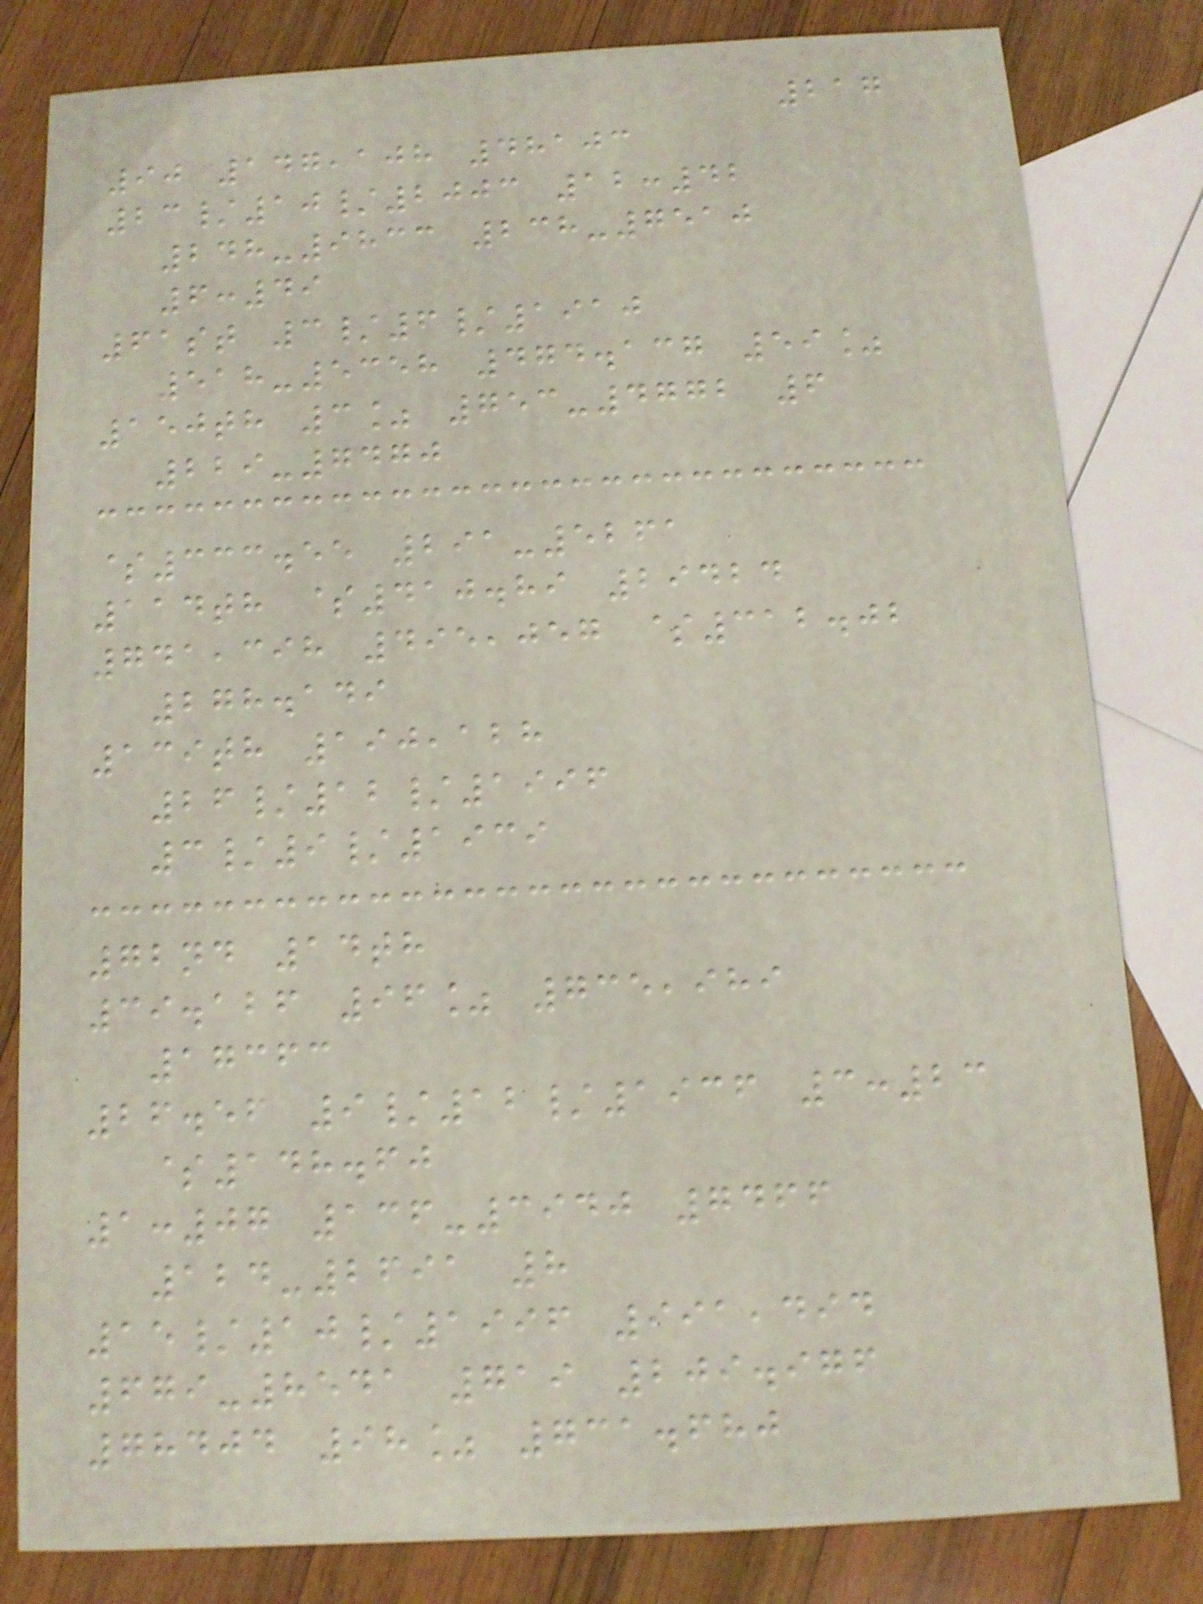217
90 147,108 48103
23/10/2003 12:42
248-9833 238-7510
6:49
61st 3/6/1910
518-5358 474.137 59%
150th 3% 753-4772 6
229-7470
$333.55 291-5261
114th $410.89 29424
741,398 495,057 $312.02
278.149
139th 190,128
26/12/1996
3/9/1939
72nd 14th
39.126 96% 735,989
17363
26.56 9/12/1936 3:23
$148.60
1:07 136-3940 7466
124-2691 8
15/10/1996 991,494
679-8541 719 209.976
78404 98% 731.680
